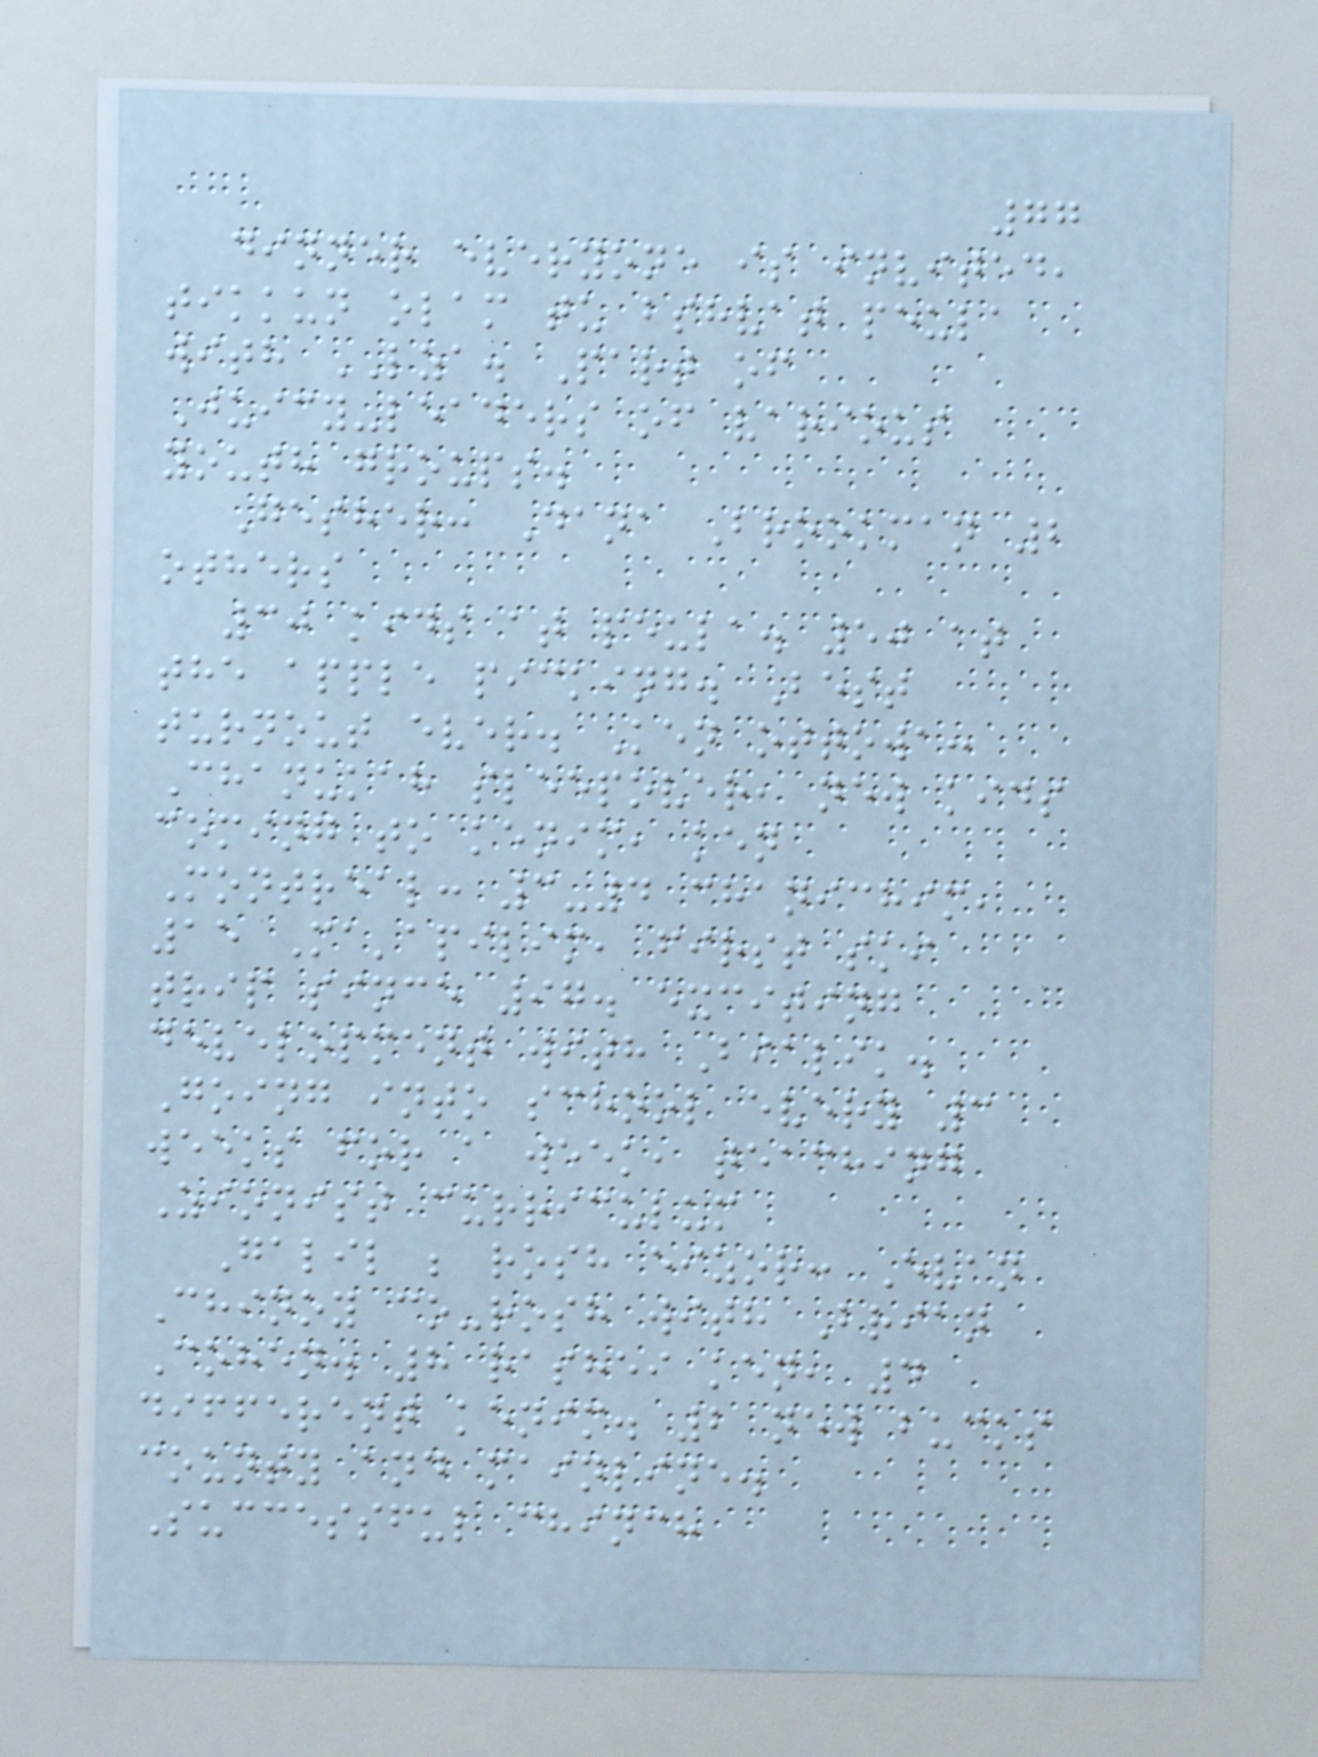77
dinner everyone is invited,
tikkun olam tu bshvat peula
with LZA. Part of
Juicy-leaders of various
youth groups.
Gesher: Dana Brookman 2
others
30 kids at peula. 50 at
the apple picking. Best
turnout ever. Ken ottowa:
Chanukah sleepover, new kids
coming to kenim, ken
Montreal: 3-4 chanichim,
15 Ma'apilim, first ski
trip since 97. exciting
development with Bialik.
Going into school every 3
weeks for a week, teaching
Zionist curriculum
Galil ; rosh eizor: Evan
Chinoy co-rosh with Brian
Cohen. 8 rashei ken, 4
different kenim. 2 new bucks
county and mainline.
Successful chinch
